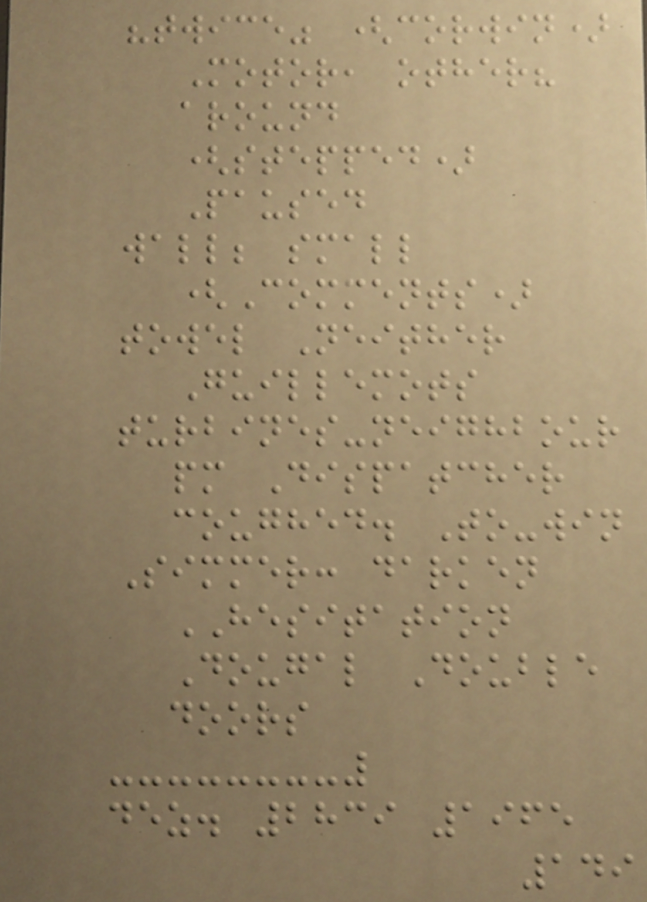"twice" (corwin)
Motor, other?
around
(stepped)
Paused
wall; small
(Comments)
towel Neither
Guillemots
turbines-neighbour
pm Dispatcher
coughed. To-win
Simmer: darken
HESITATION
Dougal Double
doors
dez. 2839 1965
149
